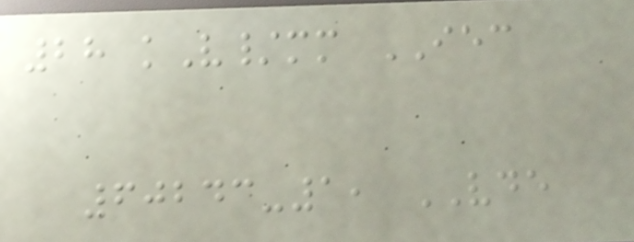28 kV/mm IEC
60243-1, VDE
